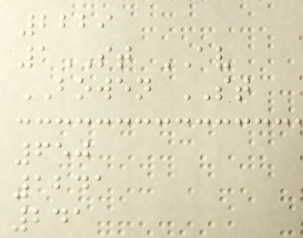2229
1ST AV
BOWEN ST
650
1241
241
